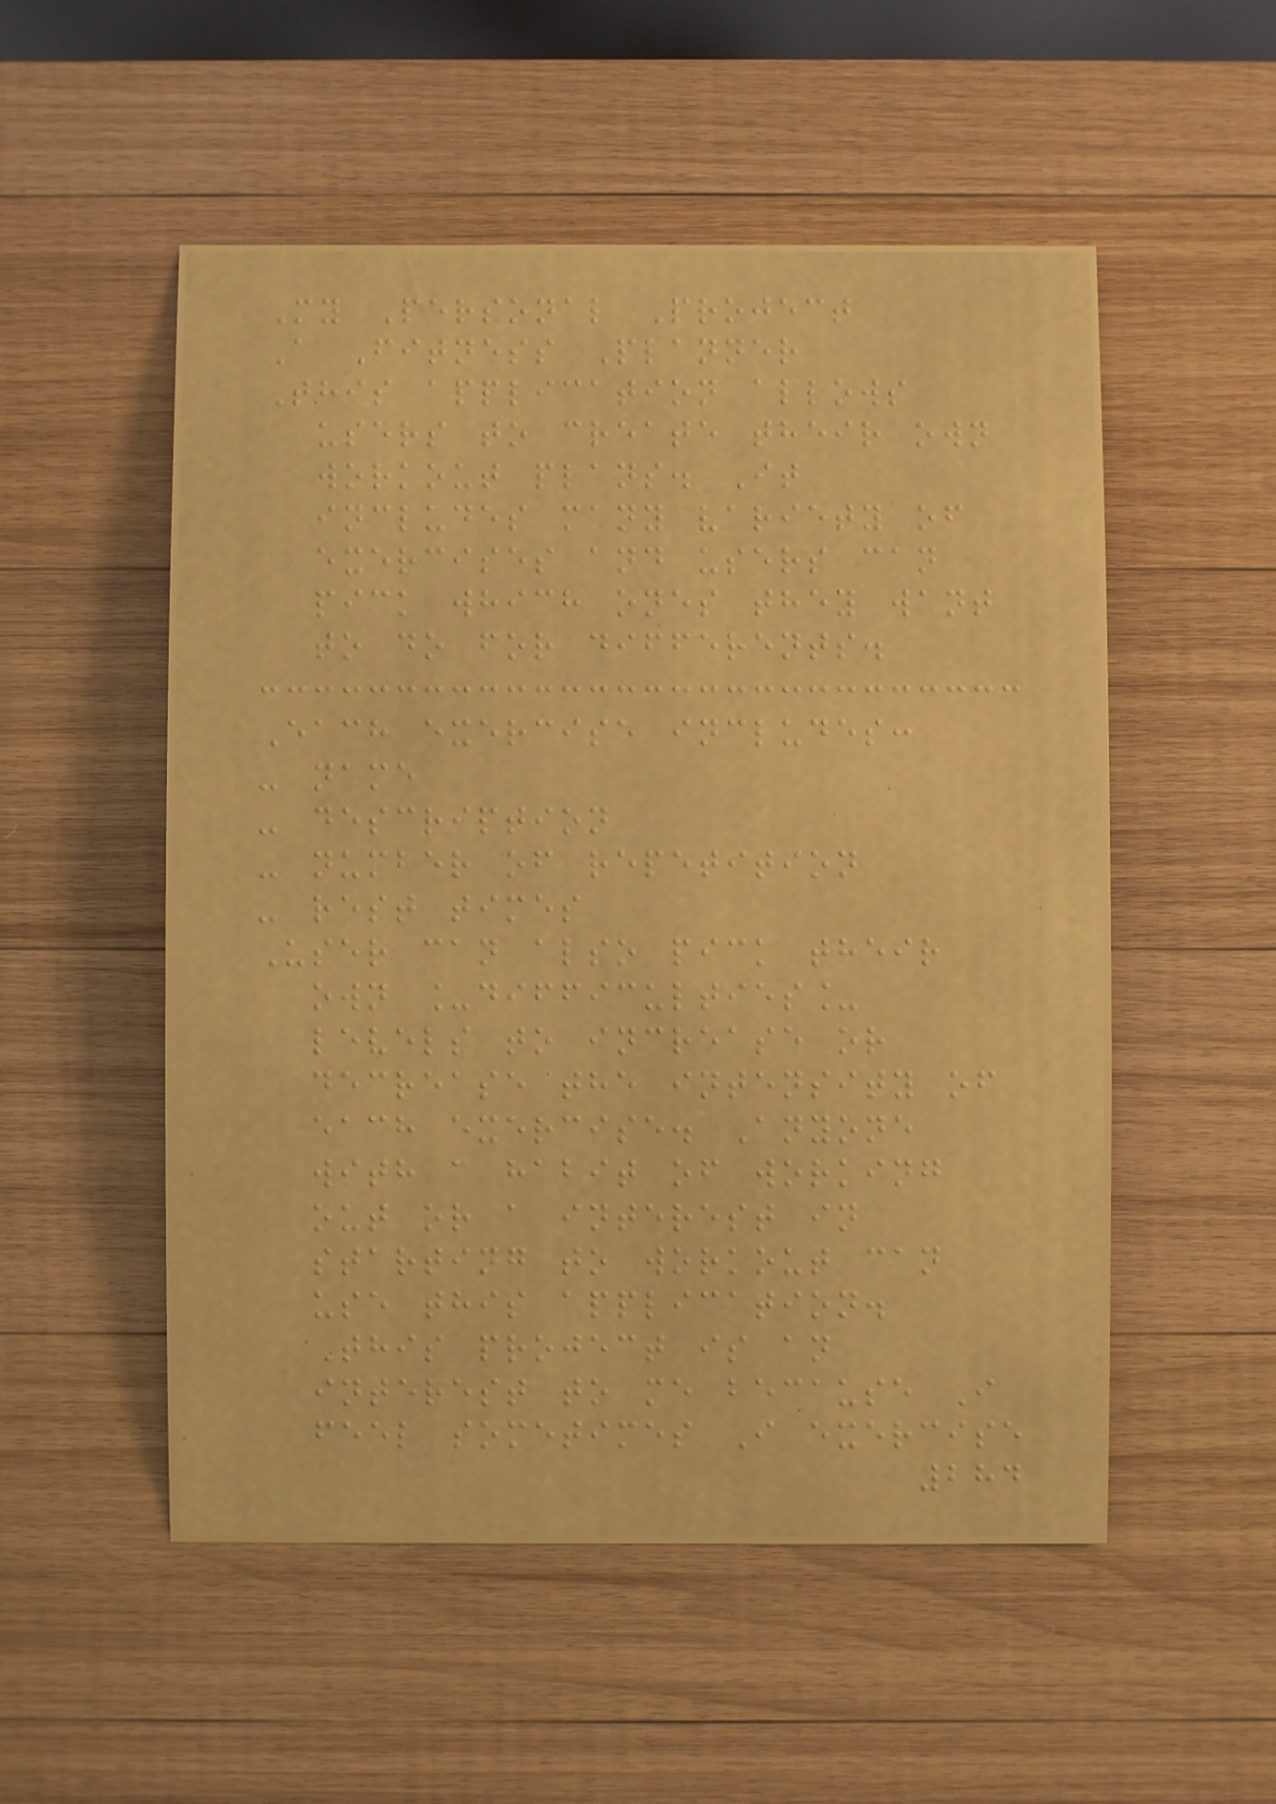My Personal Project
A Fitness Planner
This application allows
users to create their own
workout plans. It
includes many variety of
exercises and users can
pick which ones they want
to do for differents.
Each exercise includes:
- name
- description
- number of repetition
- rest times
User can also pick their
own _difficulties_
levels to increase or
decrease the intensity of
each exercise. Anyone
with a habit of working
out or a interest in
starting to workout can
use this application.
This project is an
interest to me because I
feel sometimes I exercise
284
